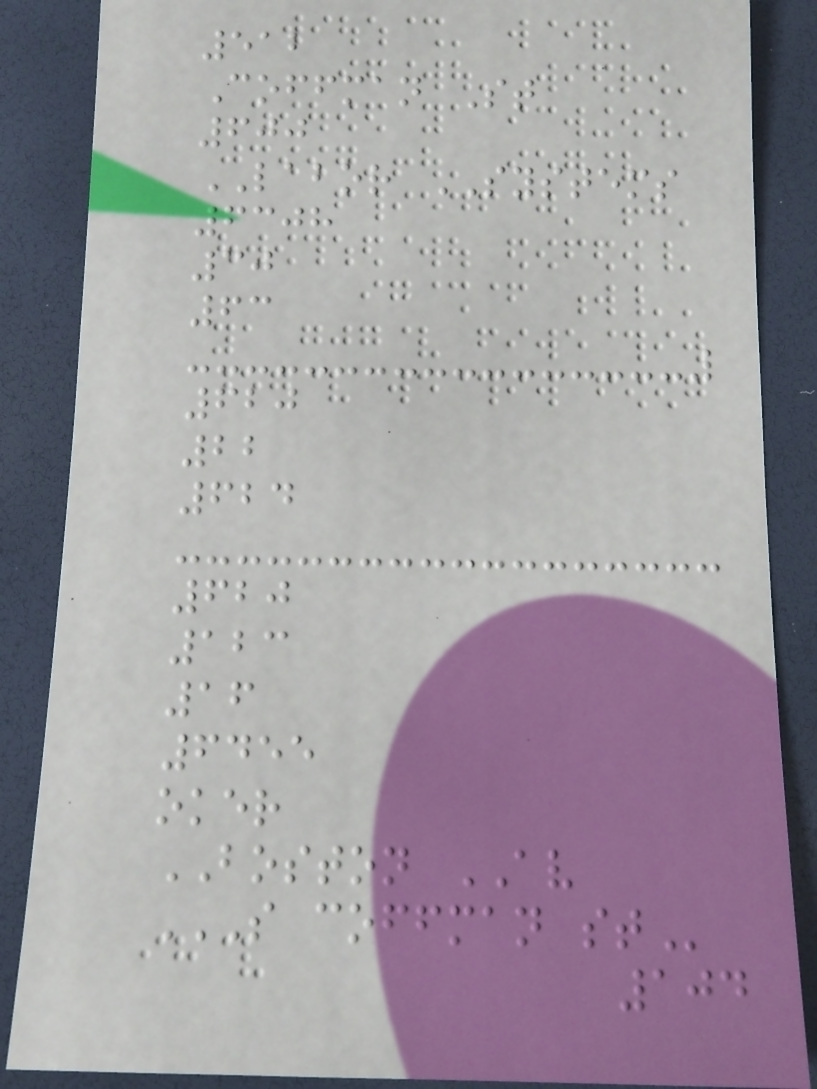512
Coffman St
600
LABOR SYSTEMS
6308
30
63
620
22
624
620
123
16
6455
oker
BOSTON AV
S COFFMAN ST
104
